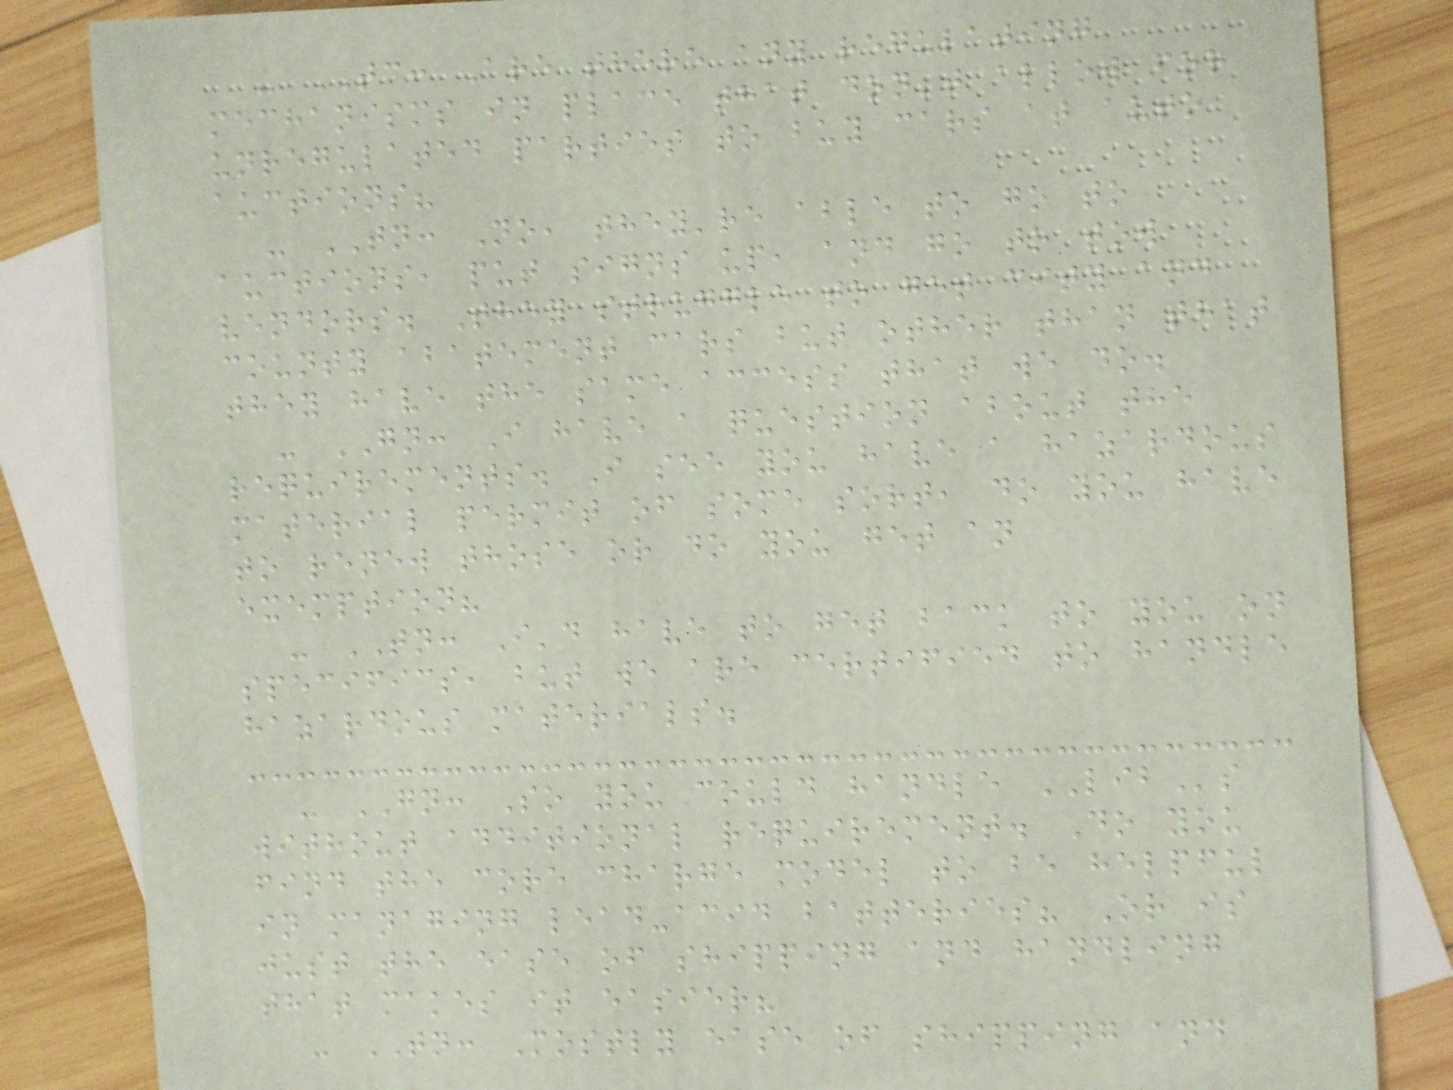- TC: Are there any regulating
mechanisms in place that don't allow for
unregulated parties to buy cars at auto
auctions?
- TN: No, they're able to go to
auctions, put signs up, and go to tow
vendors. They struggle to get city and
county abatement cars but other than that
they have the same access that we do.
- GN: I have a question about the
requirements. I see you have a hazardous
material permit of some sort, do you have
to renew those or do you get an
exemption?
- TN: I'd have to get back to you on
specifics, but we are certified to handle
hazardous materials.
- GN: So you could handle LIBs
without additional requirement. Do you
find the core charge model to be helpful
in managing lead-acid batteries? Or is
just the ease of shipping and handling
that makes it easier?
- TN: Mostly ease of shipping and
